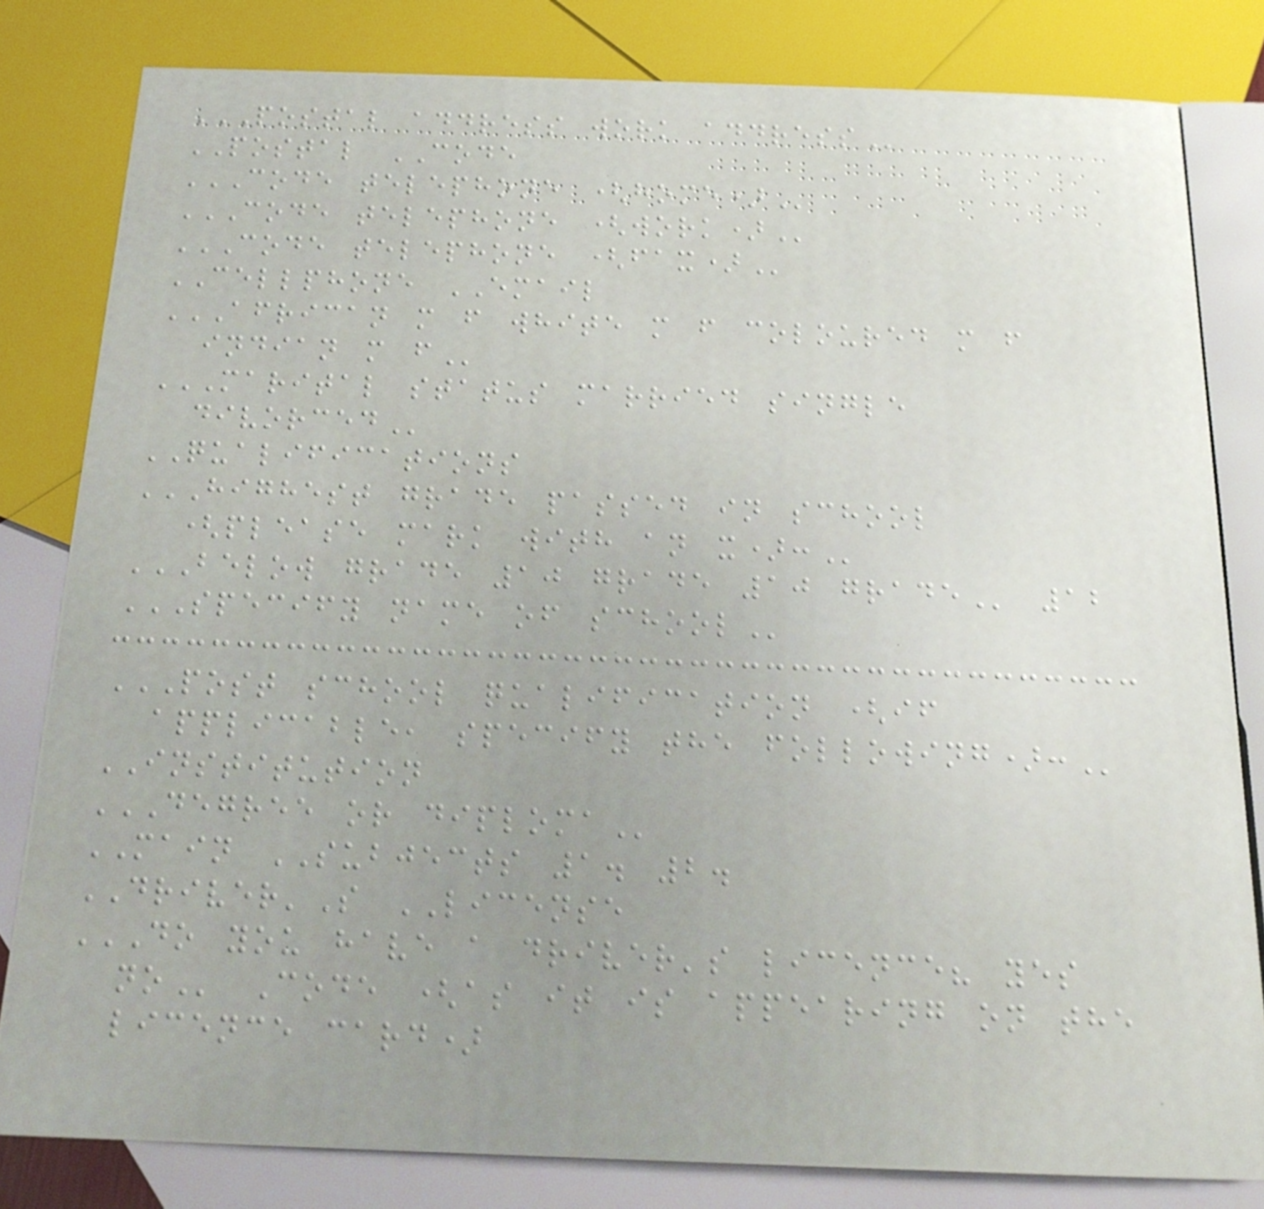POSTAL ADDRESS WORK ADDRESS
POSTAL CODE
CODE TELEPHONE (HOME)
CODE TELEPHONE (WORK)
CODE TELEPHONE (FAX)
CELLPHONE EMAIL
AFRICAN M F WHITE M F COLOURED M F
INDIAN M F
MARITAL STATUS MARRIED SINGLE
DIVORCED
QUALIFICATIONS
HIGHEST GRADE PASSED IN SCHOOL
(PLEASE MARK WITH AN X):
BELOW GRADE 10 GRADE 10 GRADE 12
SPECIFY NAME OF SCHOOL
POST SCHOOL QUALIFICATION (IF
APPLICABLE, SPECIFY THE FOLLOWING):
INSTITUTION
DEGREE OR DIPLOMA
MAIN SUBJECTS 1. 2.
DRIVER'S LICENSE
DO YOU HAVE A DRIVER'S LICENCE? YES
NO Code (as it is appearing on the
licence card)
